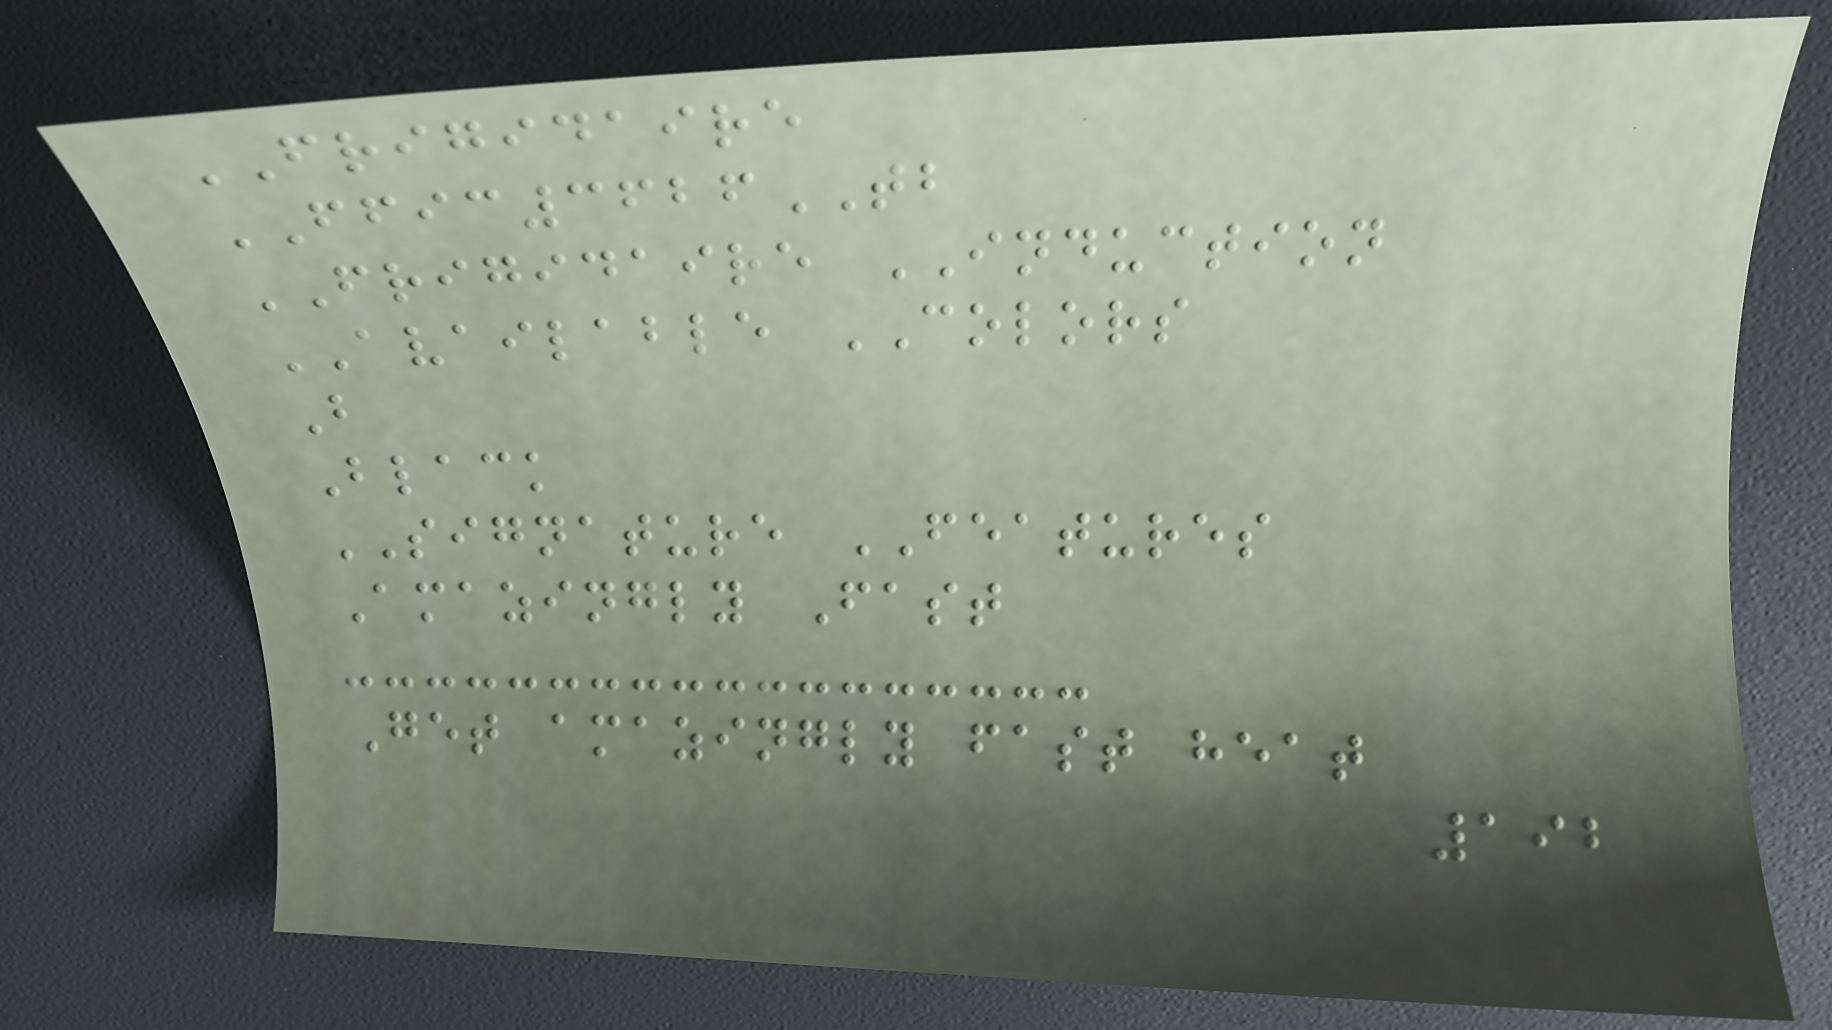FRIGIDAIRE
FFIC3626TB
FRIGIDAIRE INDUCTION
AVAILABLE COLORS
B
Black
SIGNATURE FEATURES
Amazingly Fast
Get amazingly fast heat
192
